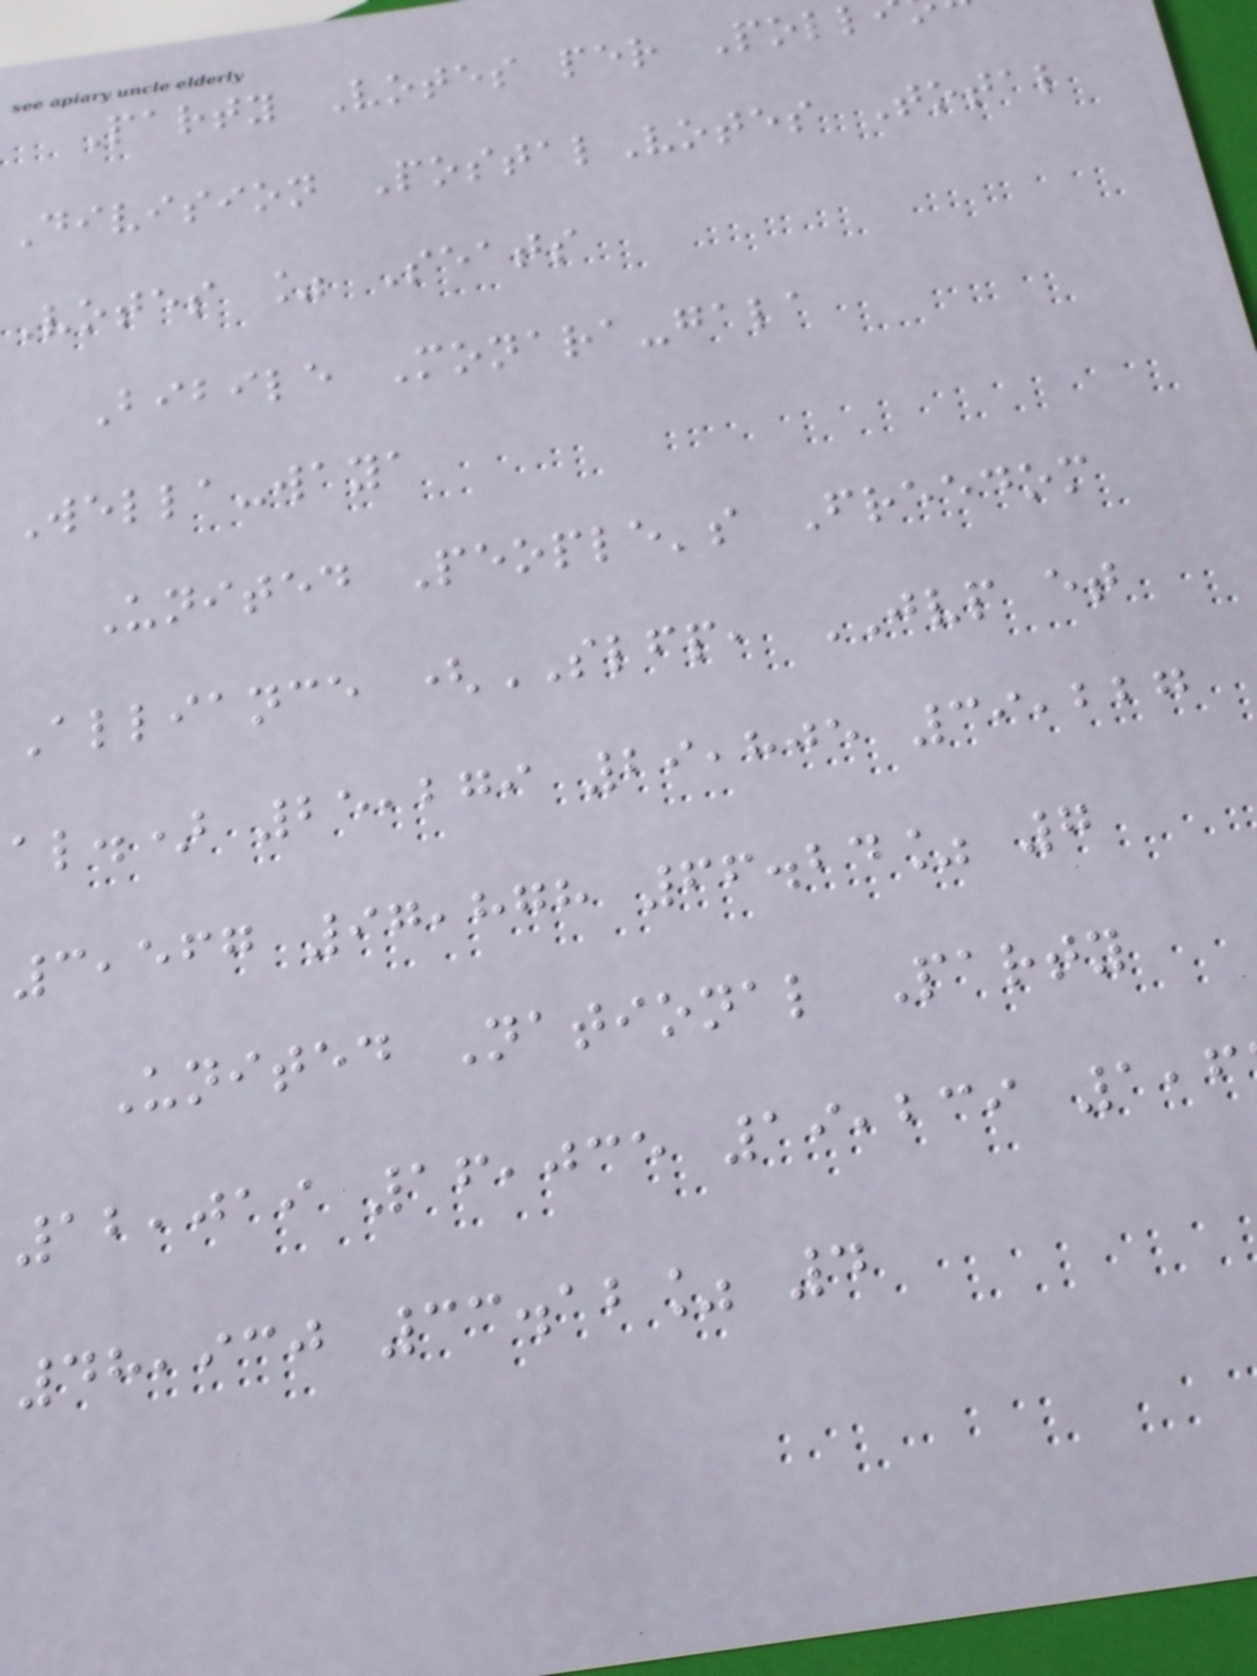Party Votes per Poll
Division PostalVotes Total
Votes % Seats
Bibile Monara-gala
Wella-waya
United People's Freedom
Alliance (SLFP, JVP et
al.) 25,279 29,805 39,227
3,567 97,878 66.24% 7
United National Party
12,019 16,035 19,239 1,6
48,930 33.12% 4
